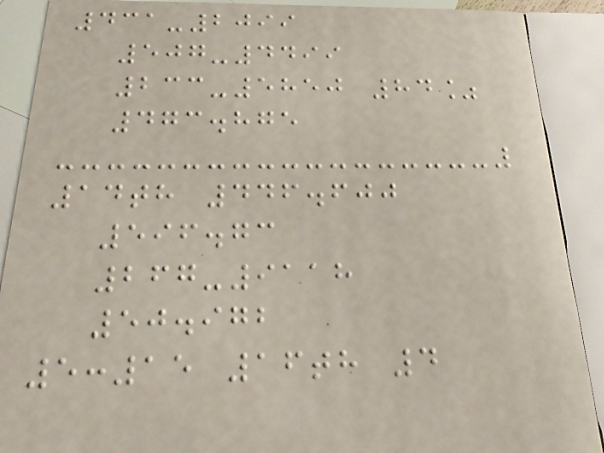431-2099
507-4499
233-5850 84%
473.875
14th 446.600
596.73
267-9118
50.972
5:15 16th 4
